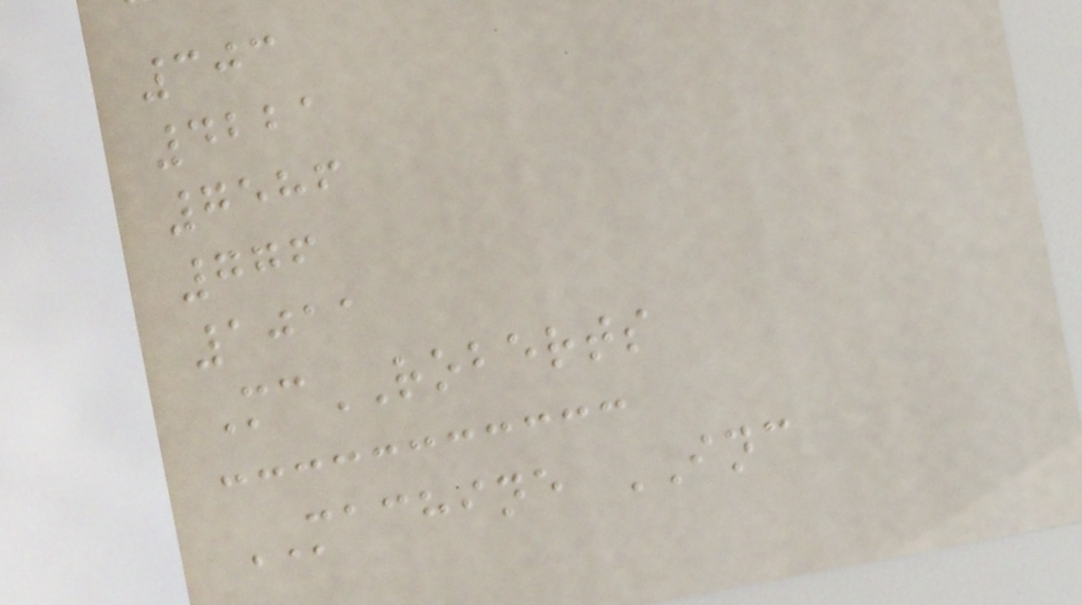303
4221
7586
776
1011
McROBERTS
MACHINE INC
